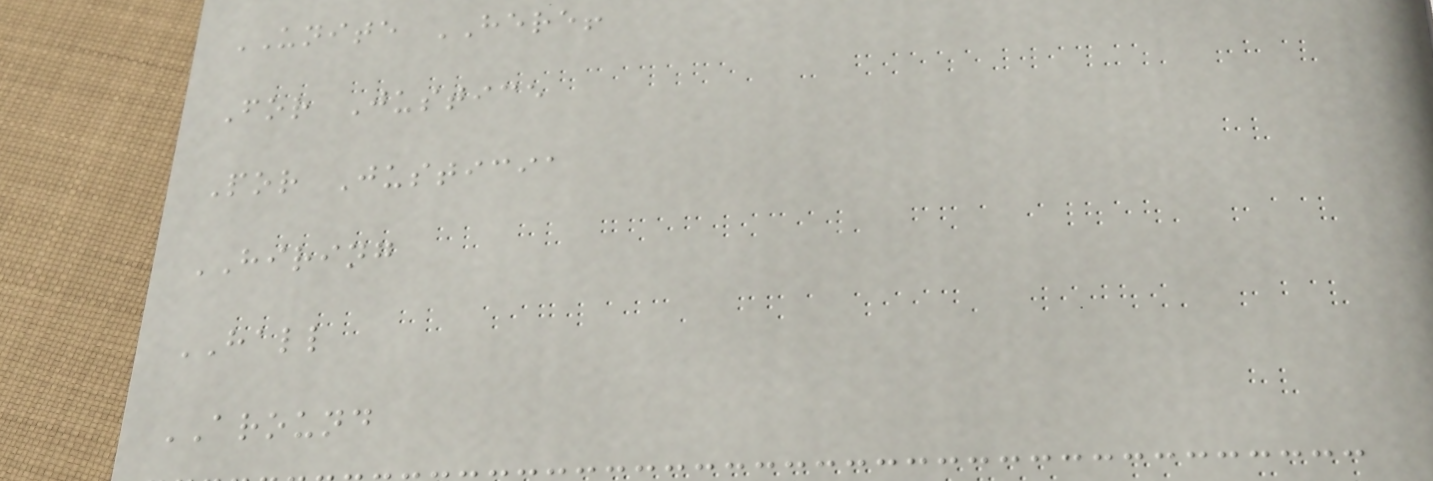UNITE HERE!
For Justice
Por Justicia
HIRING
HALL
AROUND
